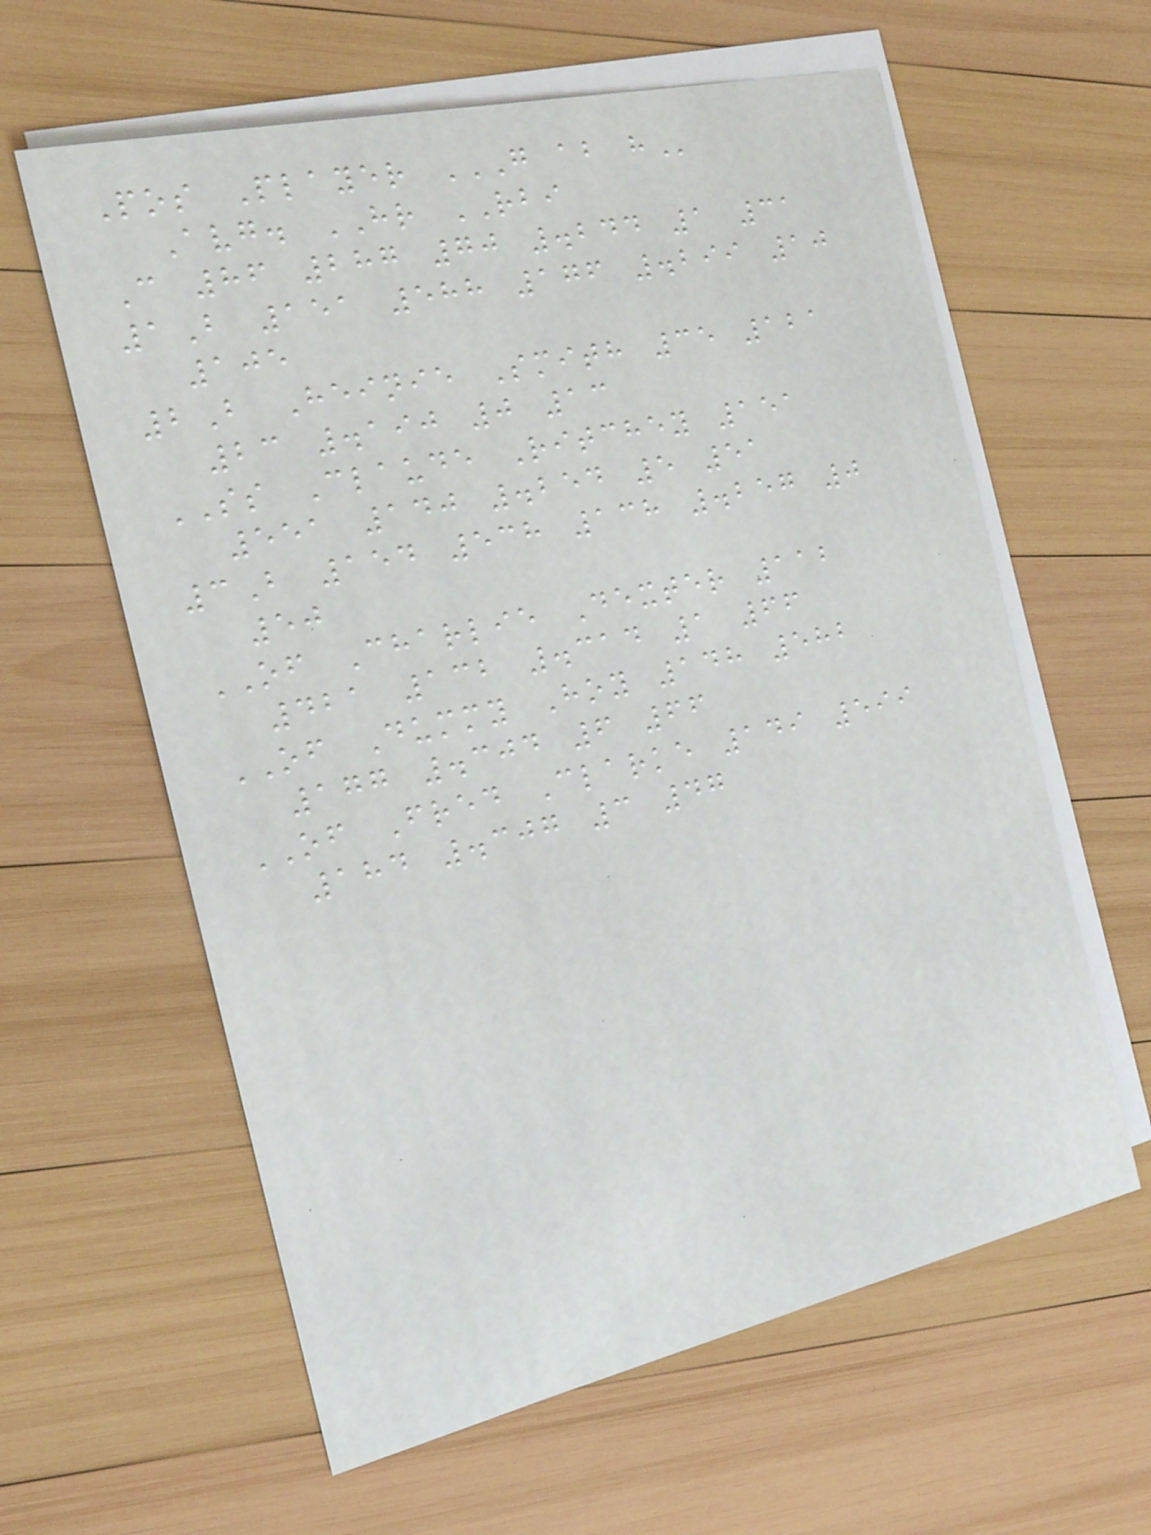Pos Player G AB H
Avg. HR RBI
C 86 287 70 .244 1 31
1B 151 588 176 .299 10
105
2B Heinie Smith 35 121
23 .190 0 13
SS Claude Ritchey 151
551 140 .254 5 51
3B 154 538 138 .257 0
50
OF Charlie Dexter 112
421 132 .314 1 66
OF Dummy Hoy 148 582
177 .304 6 66
OF Fred Clarke 149 599
184 .307 3 47
